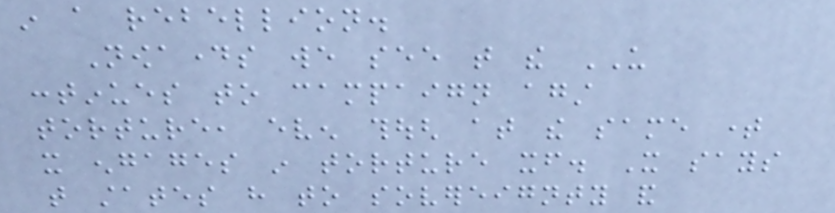in a rebellion.
Nowadays we see that the US
continues to campaign against
torture, even though at the same time
it engages in torture itself. It says
that states have to sovereignty and
